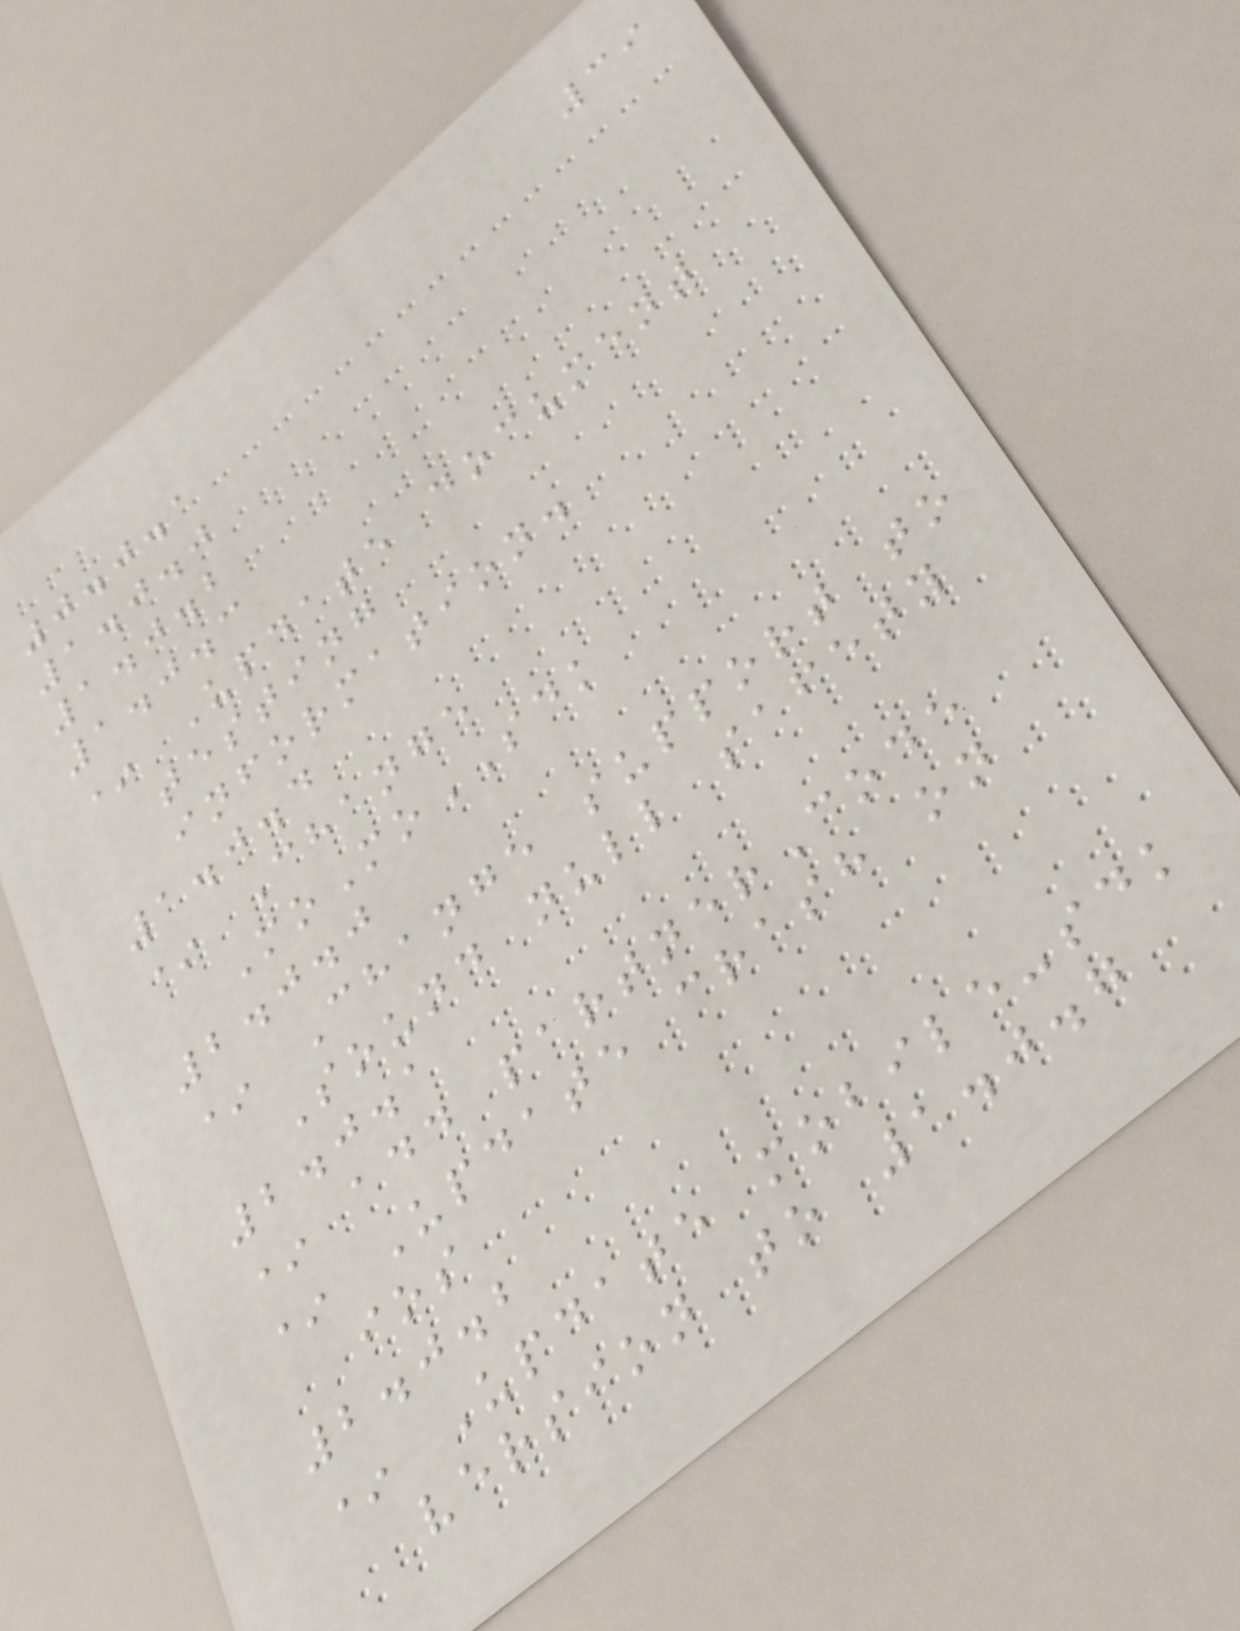39
0.0.1
1.0.0
1.0.2
1.0.3
* Update document
testing
information.
1.0.4
* Change
MoMoSDK
2.0.0
* Change support to
Sound null safety
2.0.1
* add partnerCode
* Update crash on
ios
2.0.2
* Update mobile-sdk
version to 1.0.7
